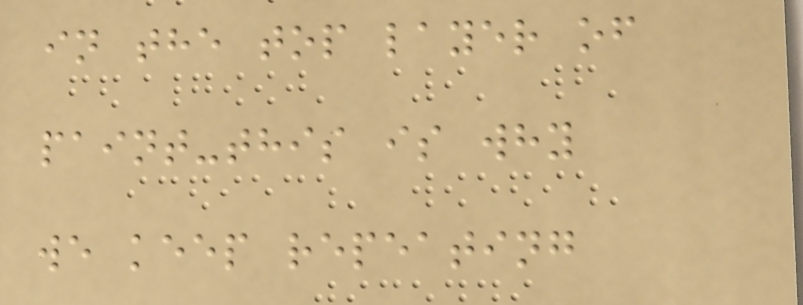in the top layer of
paint-this is why
we keep repeating
